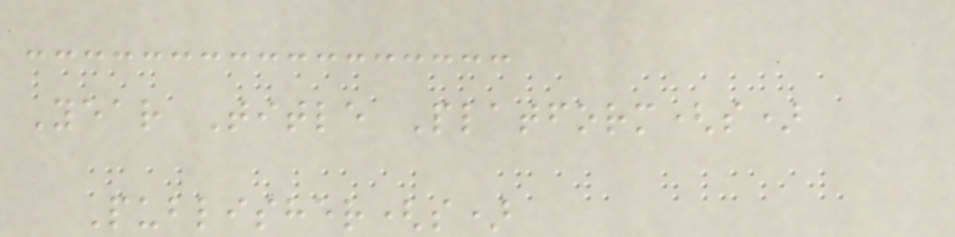Year Title Platform(s)
Publisher(s)
